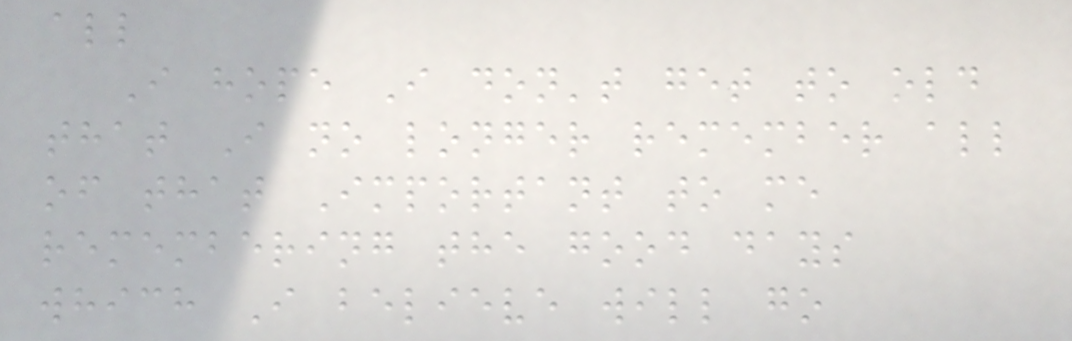all
I hope I don't get to old
that I no longer remember all
of that Important to me
remembering the good days
which I believe will go
